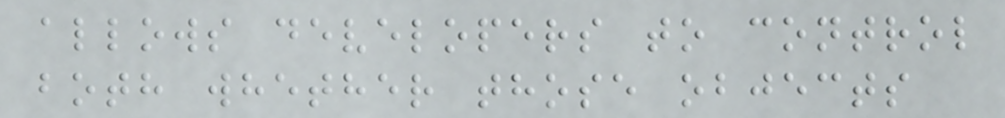allows developers to control
both whether those objects
